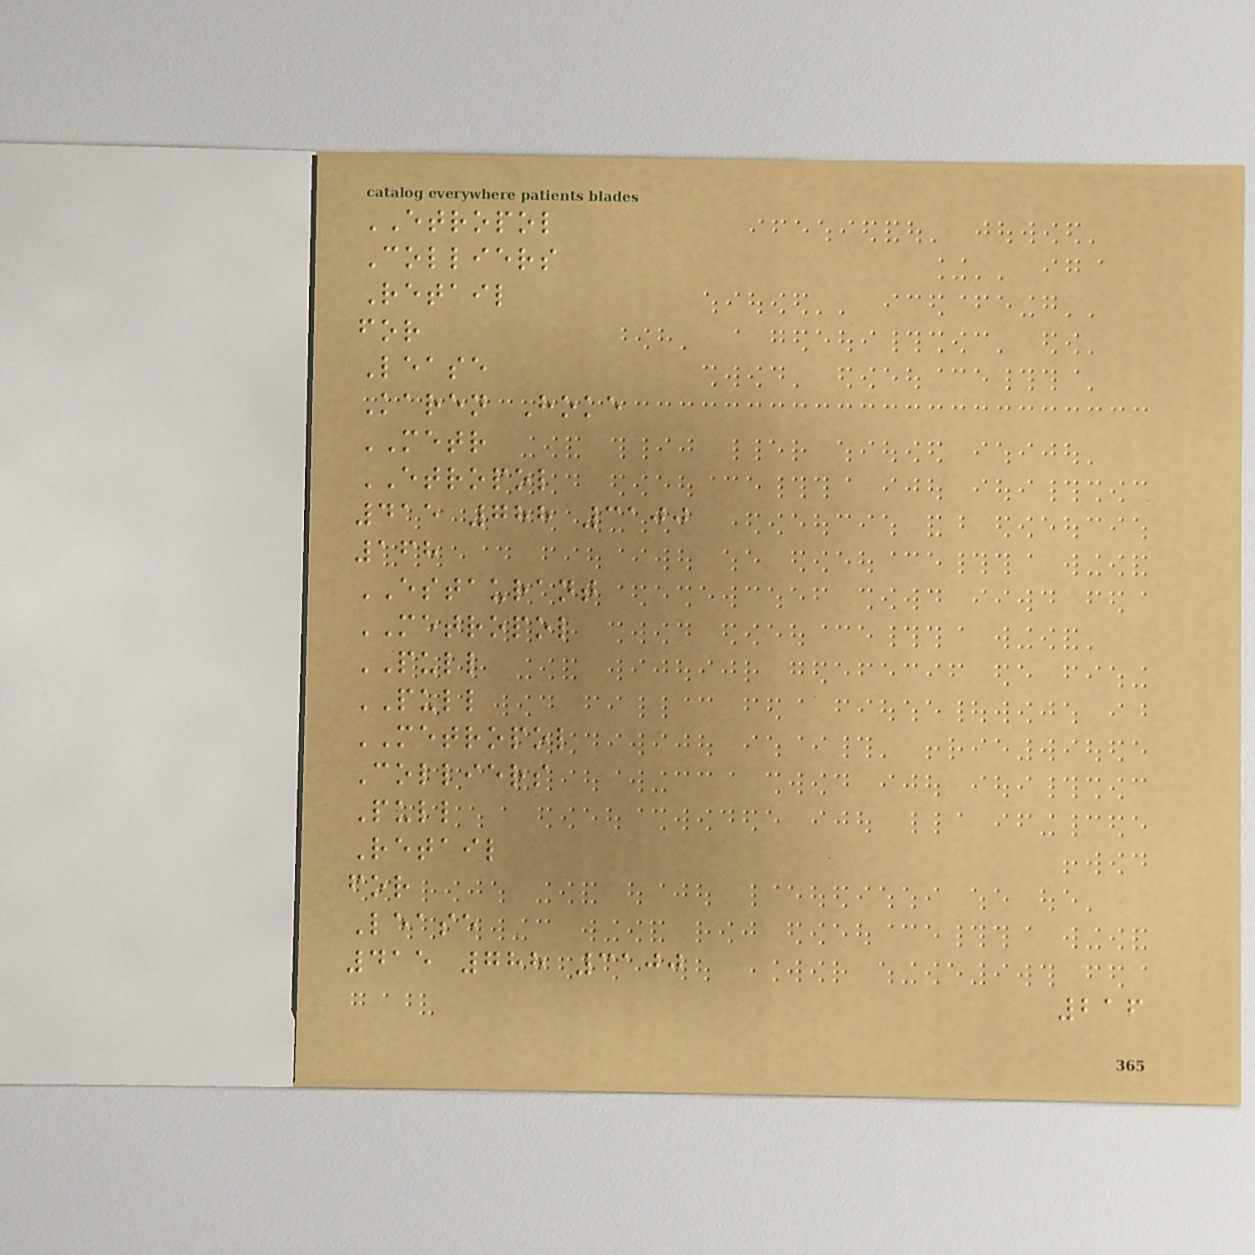ETROPOL
Colliers
Retail
for
Lease
Karen Hoke
METR
ETROPOL
415 788 3100
168
ESTAURANT
METROPOL
PULL
PULL
METROPOL
Colliers
Pull
Retail
for
Lease
415 788 3100
216
